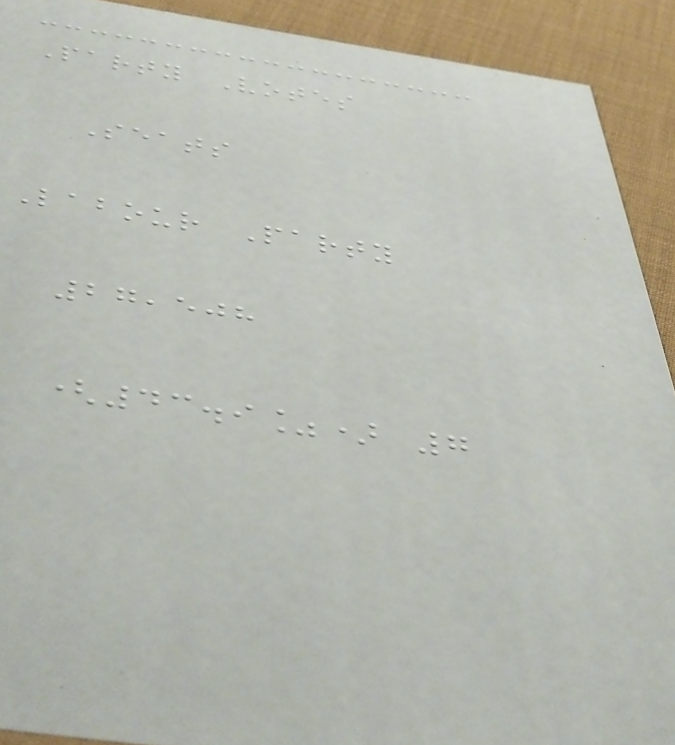Party Votes
Seats
Labour Party
27,508
(43.9%) 7
